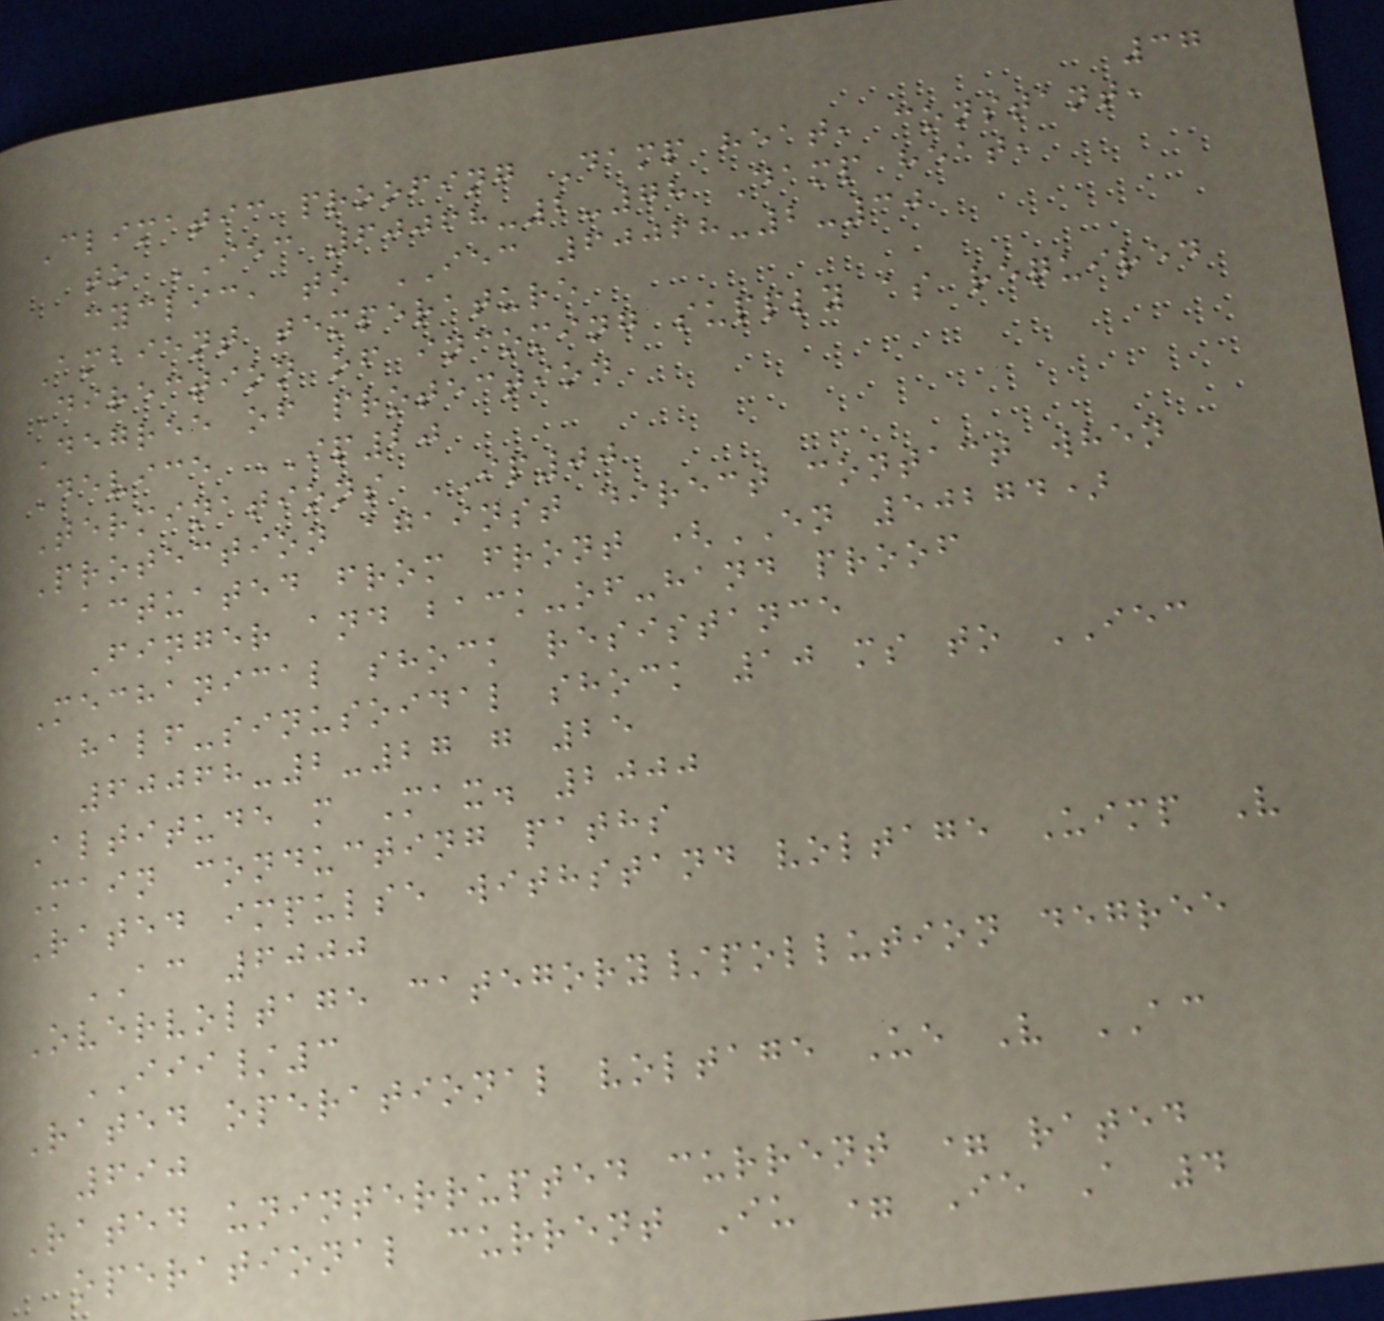37
Climatic proofing Damp heat, constant,
to IEC 60068-2-78 Damp heat,
cyclic, to IEC 60068-2-30
Ambient temperature
Direction of incoming supply as required
Degree of protection
Device IP20
Terminations IP00
Protection against direct contact when
actuated from front (EN 50274)
Finger and back-of-hand proof
Mechanical shock resistance
half-sinusoidal shock 10 ms to IEC
60068-2-27 g 25
Altitude m Max. 2000
Main conducting paths
Rated impulse withstand voltage Uimp V
AC 6000
Overvoltage category/pollution degree
III/3
Rated operational voltage Ue V AC
690
Rated uninterrupted current = rated
operational current Iu = Ie A 4
